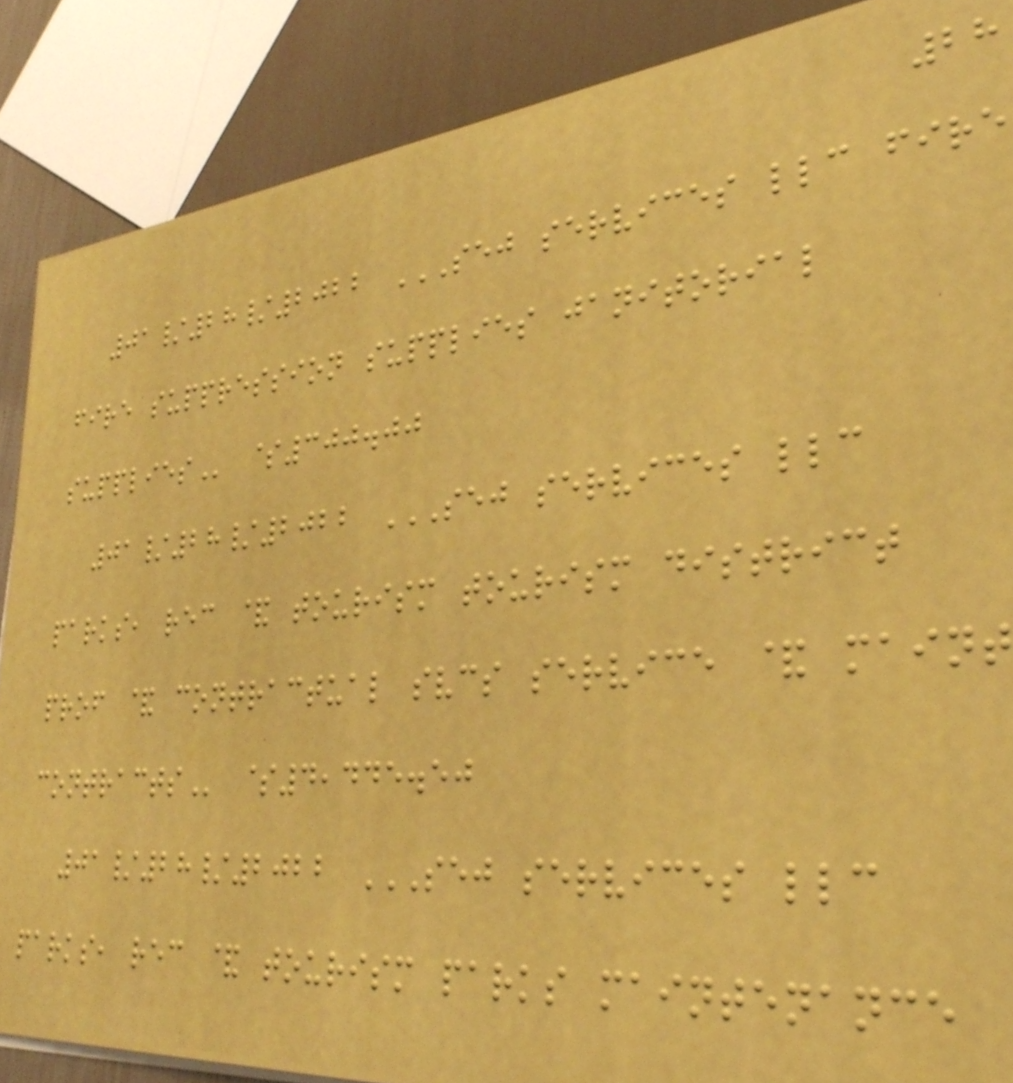28
01/28/2022 SEJ SERVICES LLC FIRE
FIRE SUPPRESSION SUPPLIES JANITORIAL
SUPPLIES $300.00
01/28/2022 SEJ SERVICES LLC
PARKS, REC & TOURISM TOURISM DISTRICT
PROF & CONTRACTUAL SVCS SERVICE & MAINT
CONTRACTS $4,445.50
01/28/2022 SEJ SERVICES LLC
PARKS, REC & TOURISM PARKS MAINTENANCE
